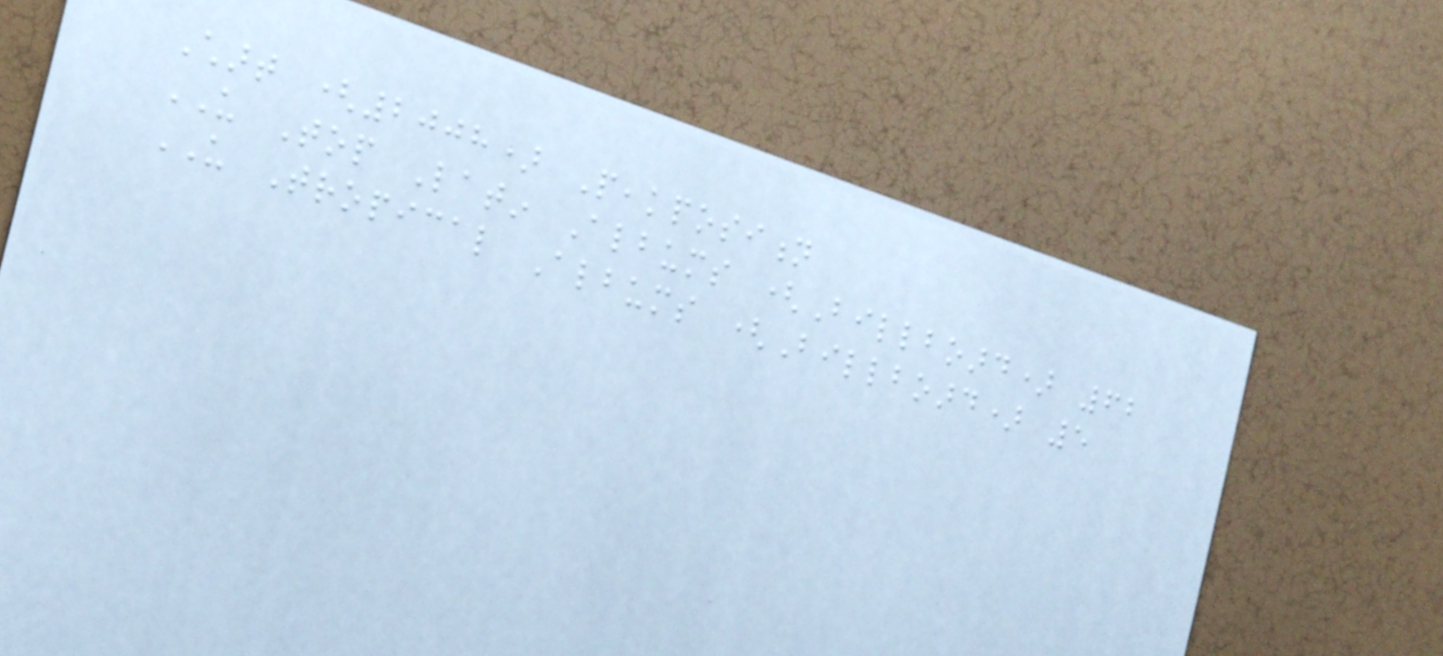Chart (2008) Peakposition
US Top Latin Albums (Billboard) 62
US Tropical Albums (Billboard) 5
